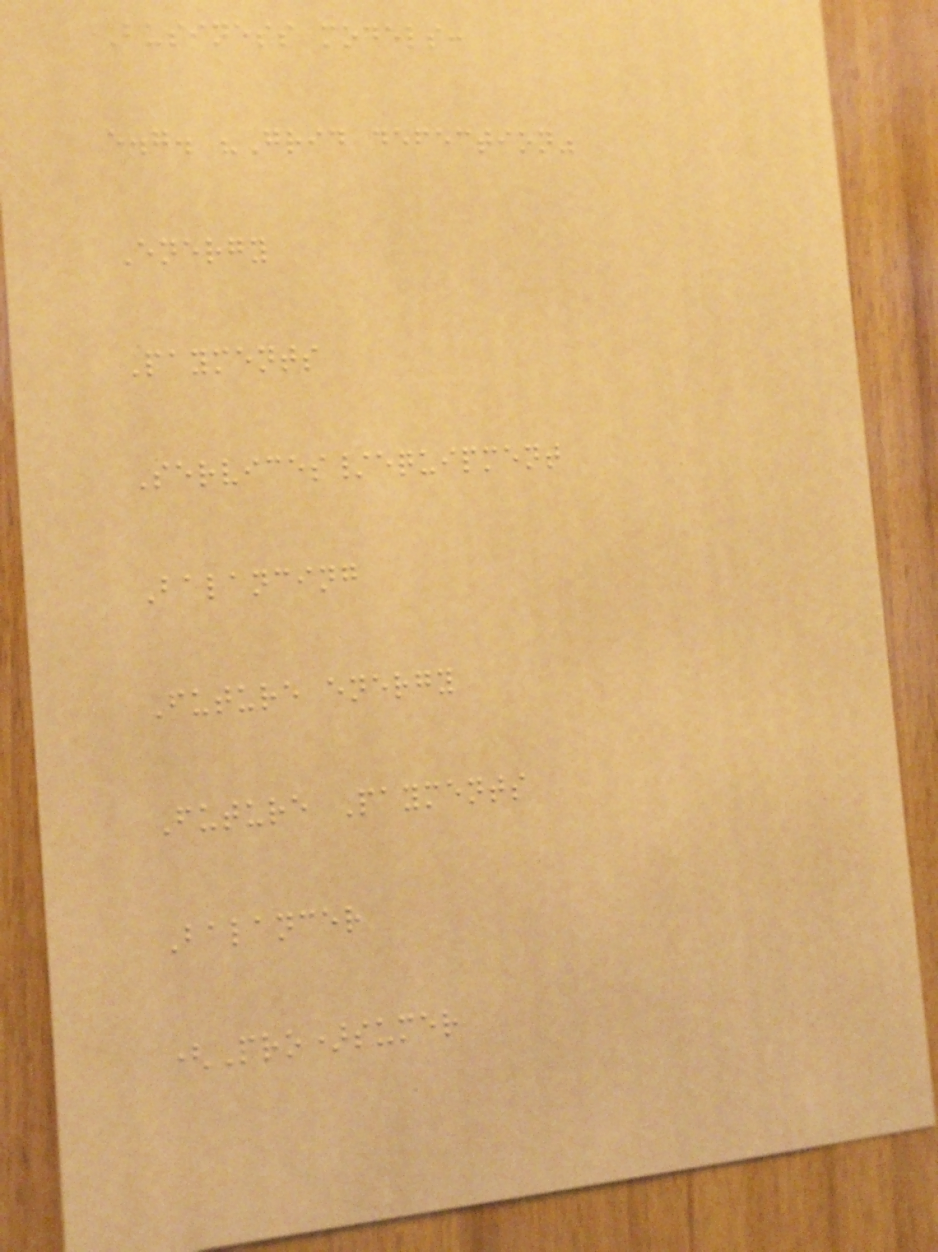Business models:
e.g. "Grid defection"
Energy
Payments
Services/equipment
Balancing
Future energy
Future Payments
Balancer
(Pro)sumer
